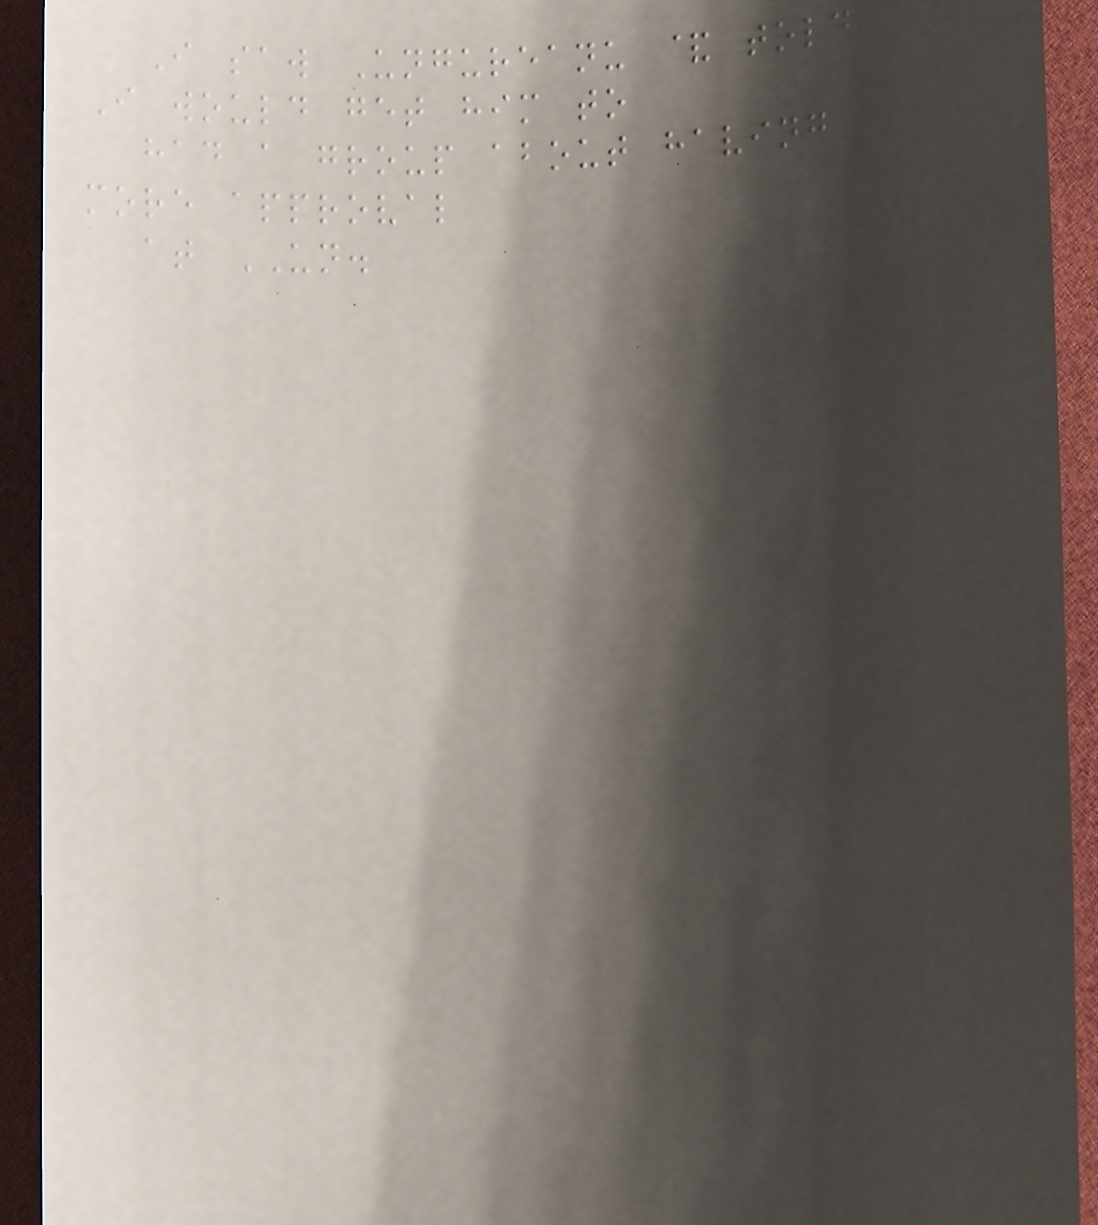I saw Ungureanu & told
I would get him to
had a group about having
more approval
at UN.
